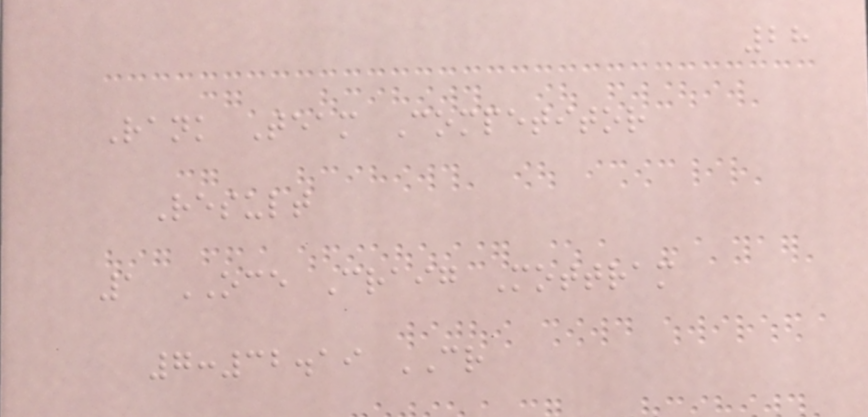28
Rank Team Competitor
Result
1 OCE Craig Mottram
7:32.19 CR
